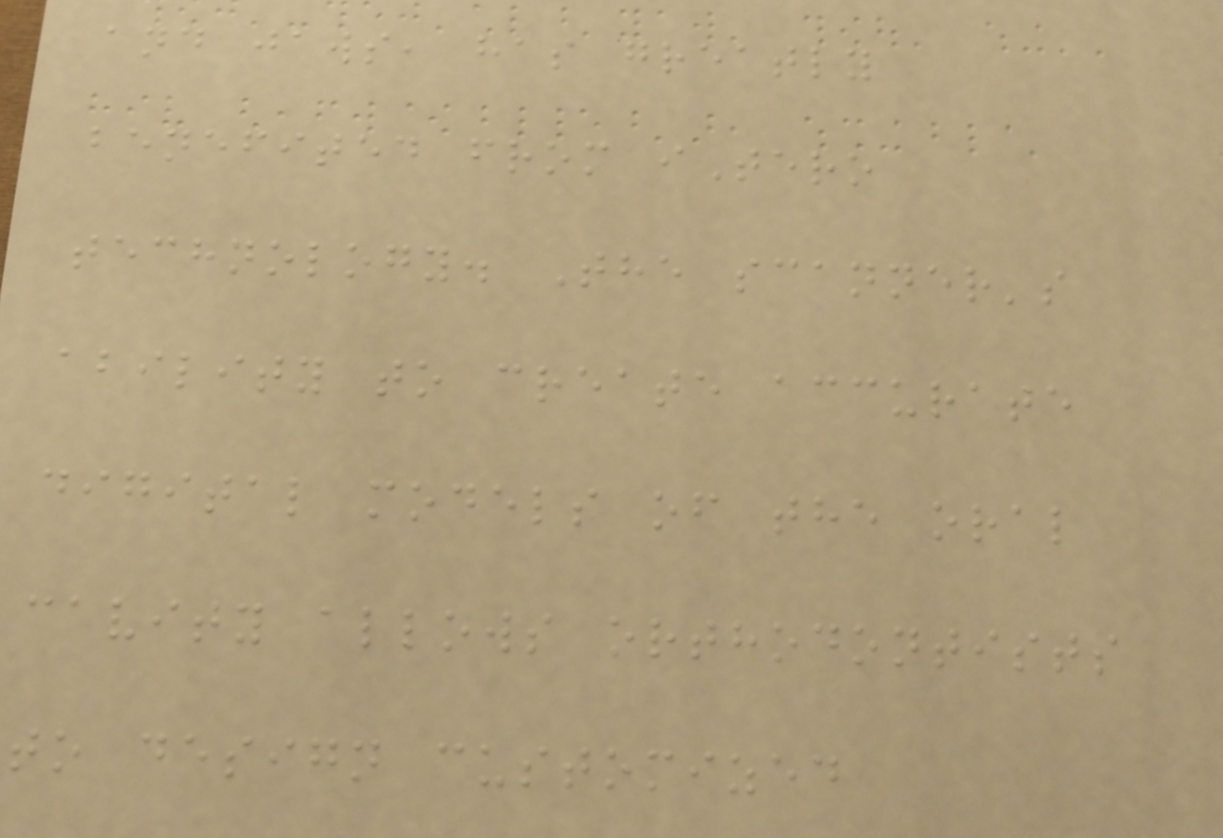and jaws, has greatly
benefited from iTero
technology. The scanner's
ability to create accurate
digital models of the oral
cavity allows orthodontists
to design customized
